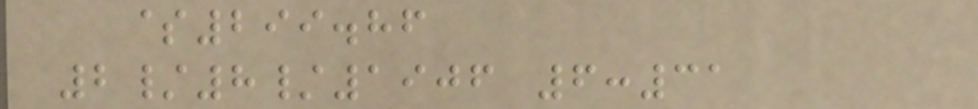$299.86
2/8/1906 6:31
